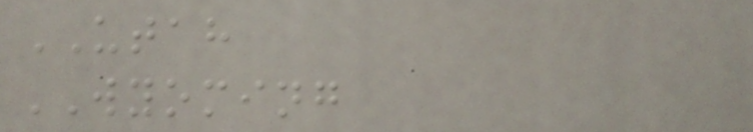UTAH
WYOMING
